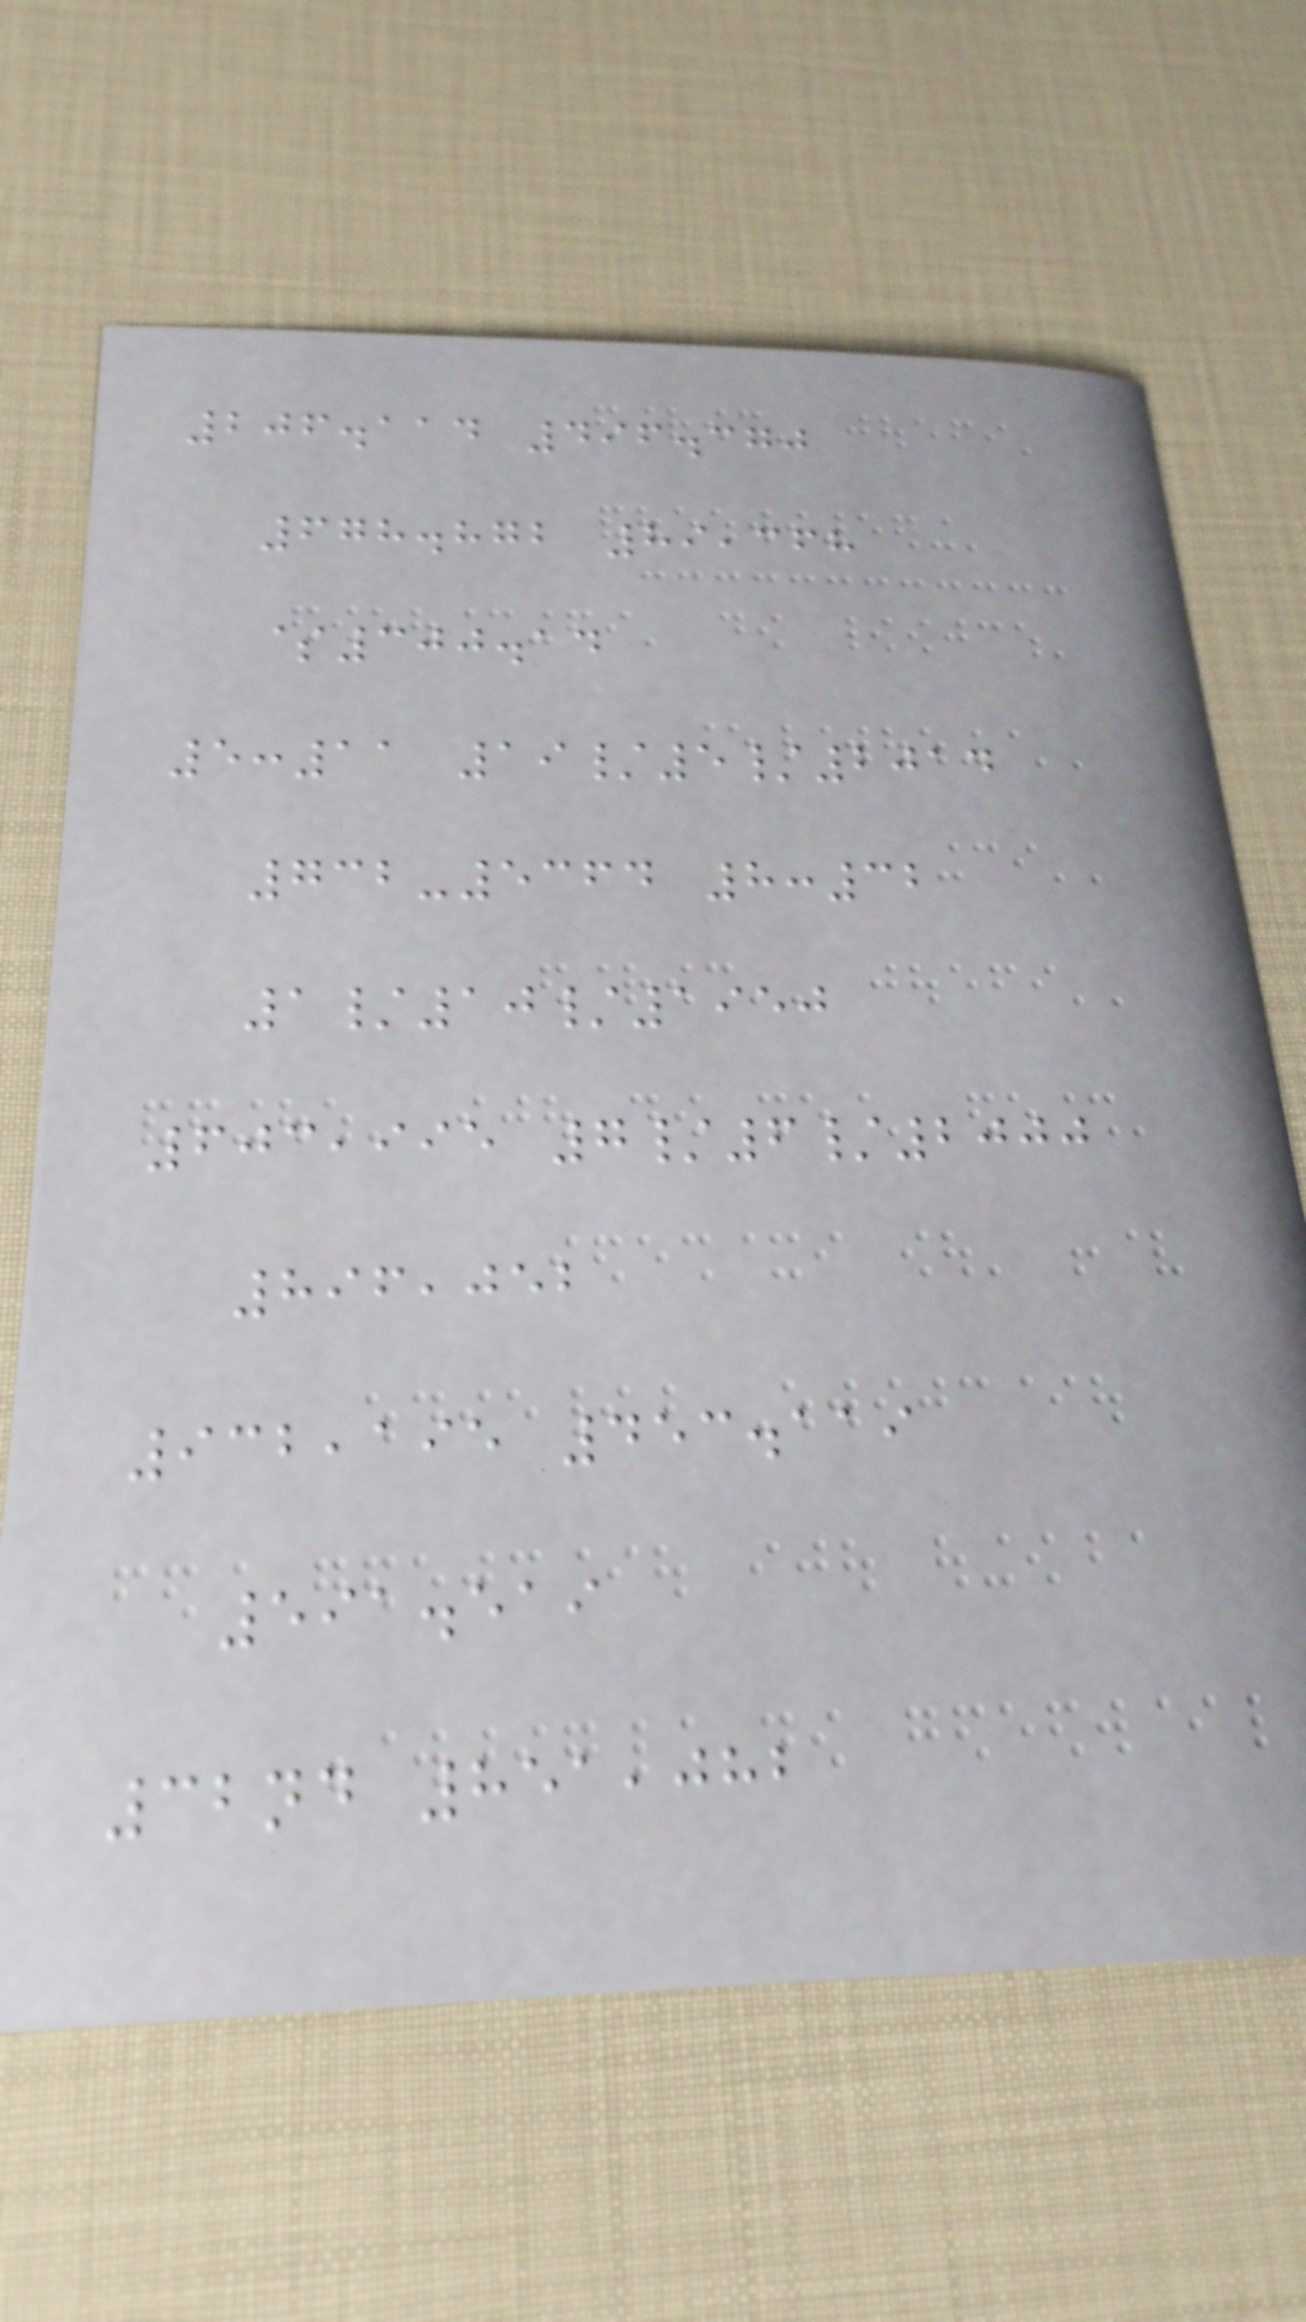206.114 496.370
678.872 89,368
$300.14
5:11 19/5/2014
732-5364 8:32
1/10/1950
603,995 7/6/2000
896,052
932,195 453.119
591.519
32nd 851,082
